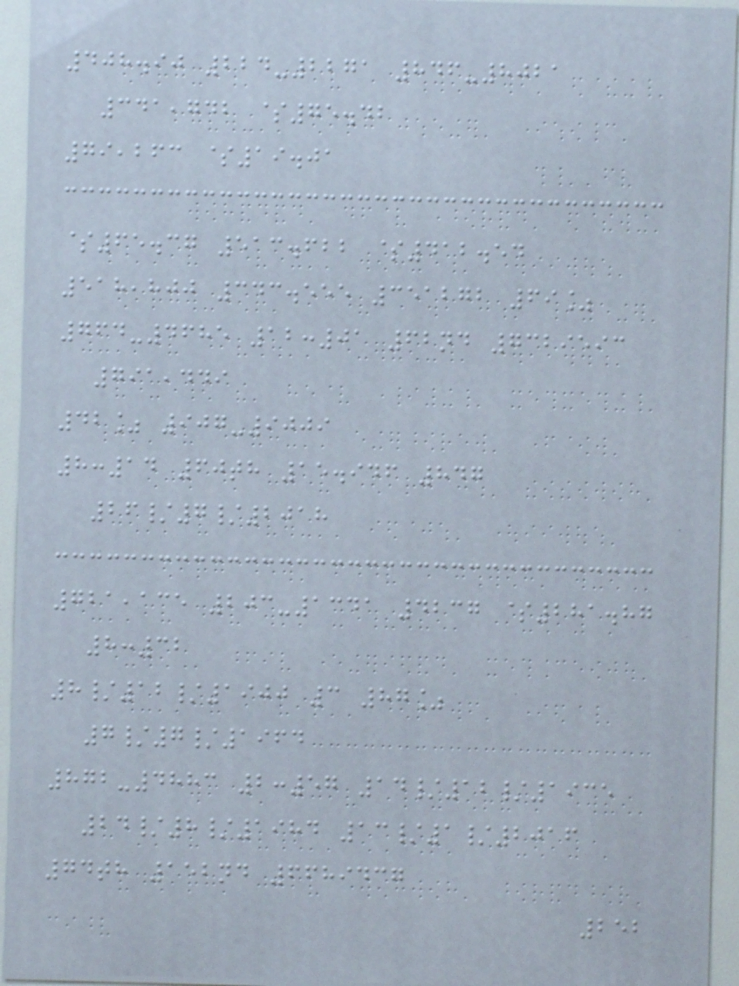408.90 224-2271 846-8021
341,742 $75.42
79,263 $19.01
$65.37 513.622 $412.54
518,800 343.555 351272 69%
764-4685 12:01 62nd 7329593
791,449
42% 907-9009
8:14 60th 15.946 847
26/7/2018
721,135 203-1341 4237 $281.87
8:32
8/12/1900 3 87%
7/7/1964
872-4883 2:57 14/12/1935
24/8/1984 13/1/2016
74th 152nd 6689437
252
